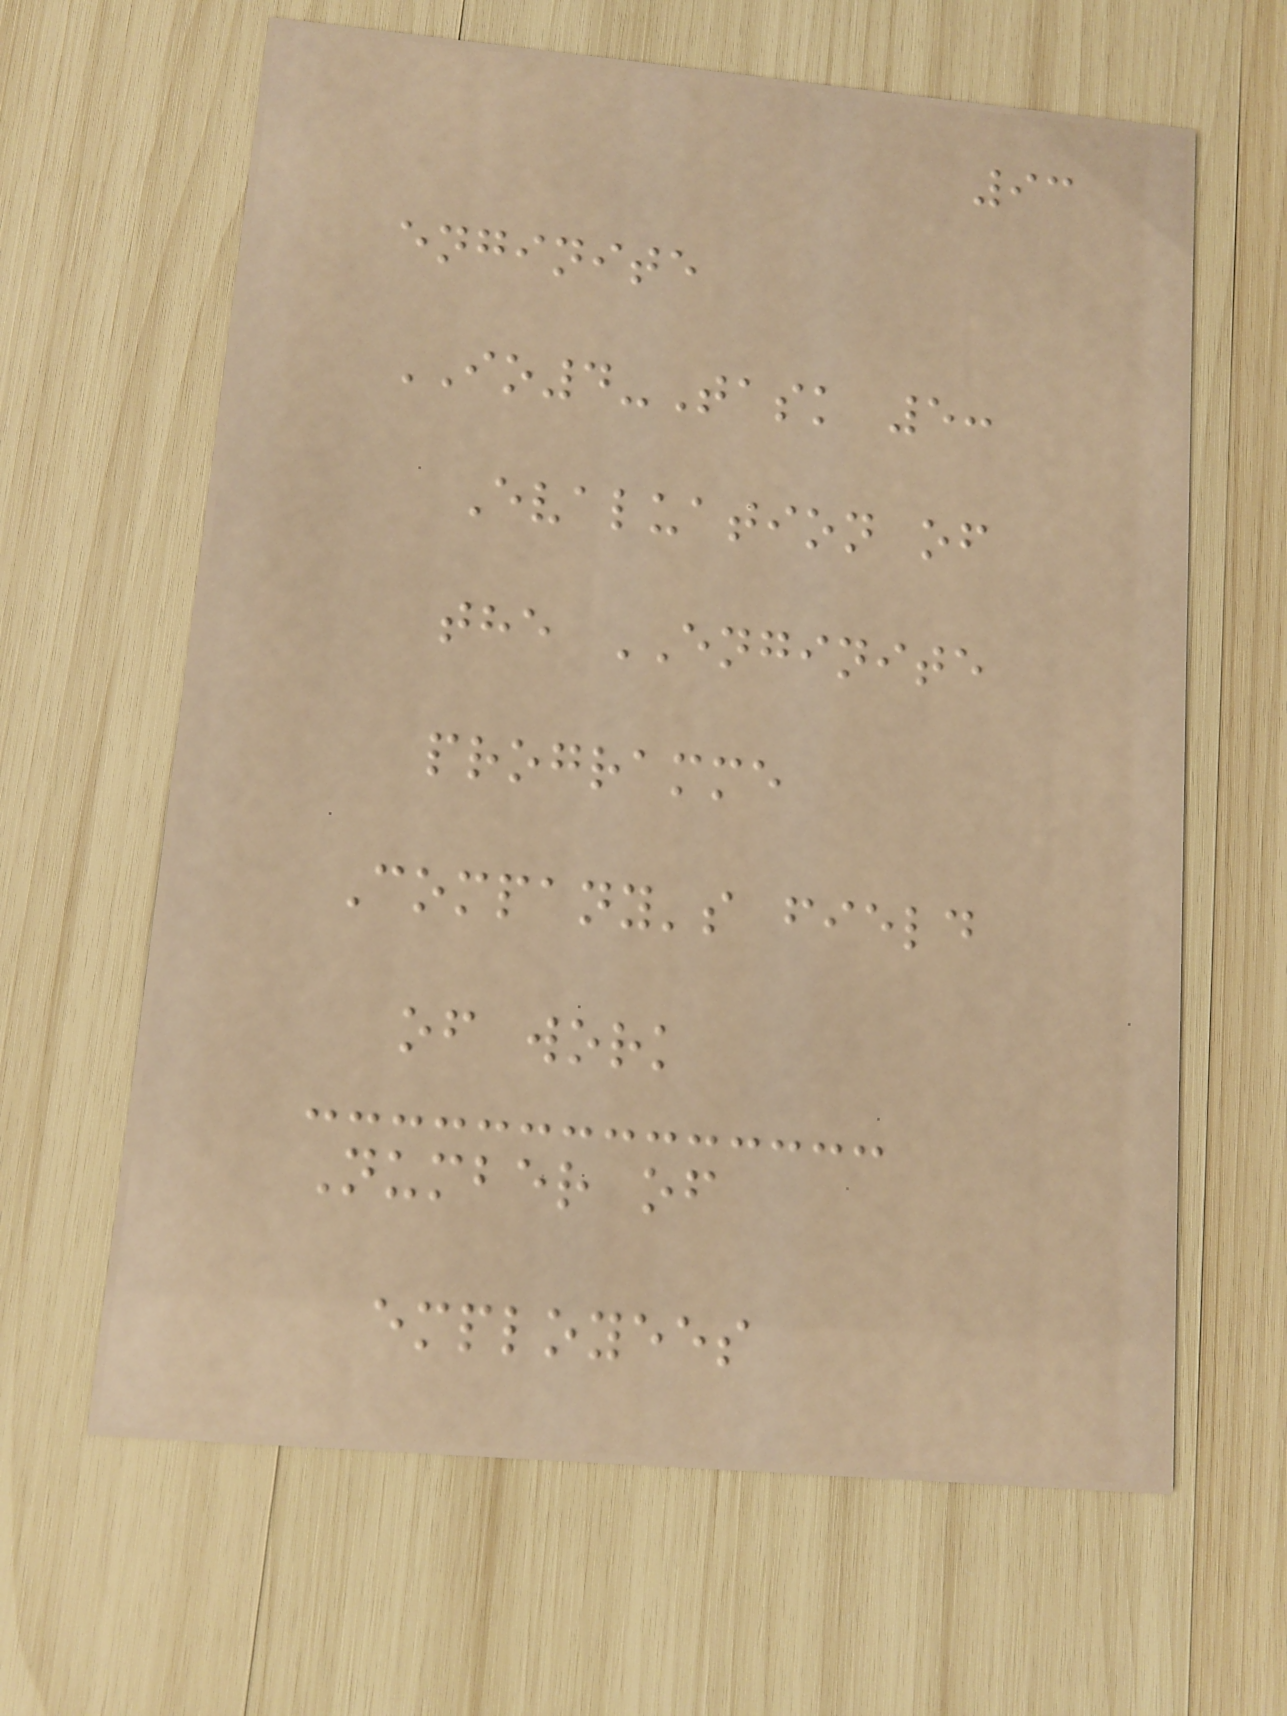93
enginite
IO4-Task 5:
Evaluation of
the ENGINITE
programme
Company's field
of work
Number of
employees
